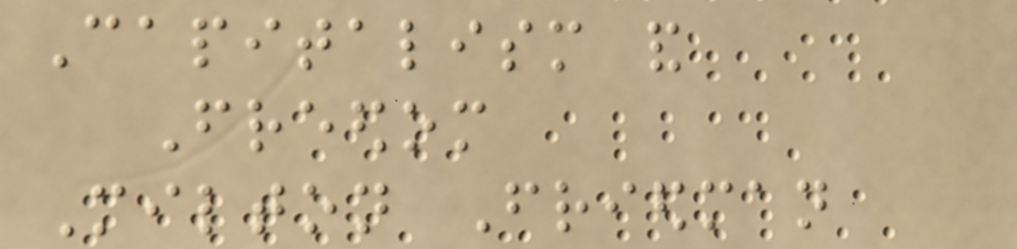Capitalism and
Freedom
Milton Friedman
